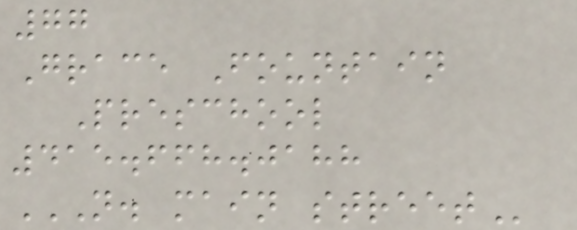77
Grace Fountain
Preschool
415.668.0188
N. MAIN STREET
